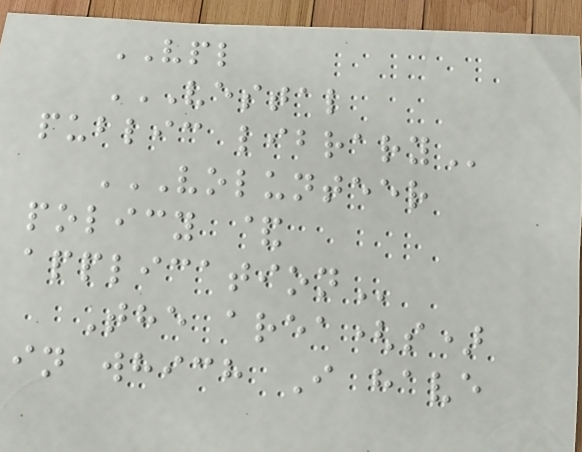VPL
VESTAL
PUBLIC LIBRARY
VOLUNTEER
POLICY &
APPLICATION
The area(s)
in which I have
